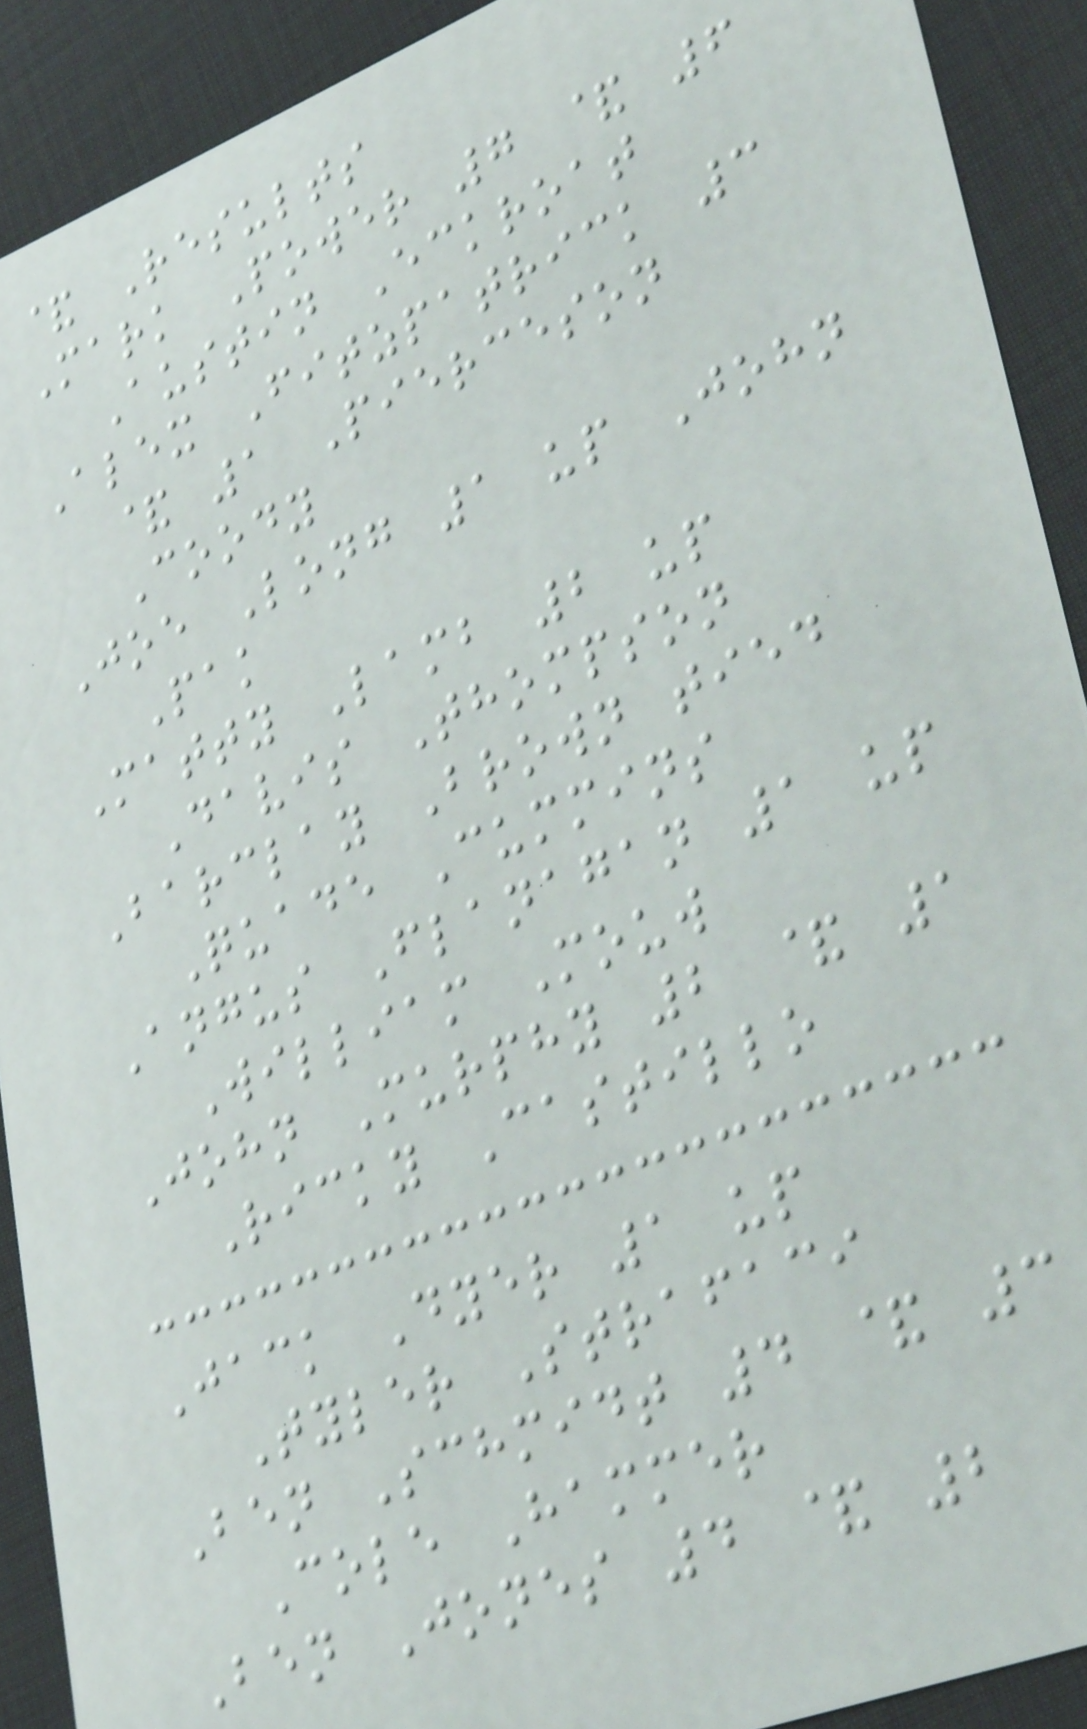& Results
Mark Power 7 & 6
Austin Eckroat
Alex Fitzpatrick 3
& 1 Pierceson
Coody
Joe Long 1 up John
Pak
Matty Lamb 2 up
Davis Thompson
Barclay Brown tied
Quade Cummins
Angus Flanagan 1 up
William Mouw
John Murphy 2 & 1
Ricky Castillo
Jack Dyer 1 up
Tyler Strafaci
Ben Schmidt 4 & 3
Cole Hammer
Ben Jones 4 & 2
